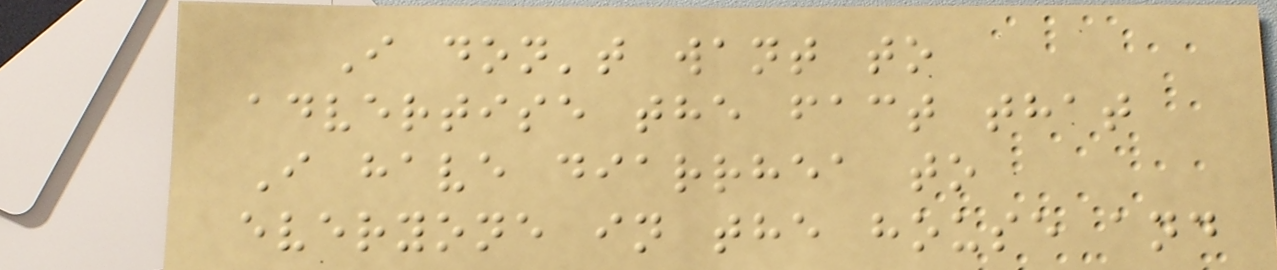I don't want to
advertise the fact that
I have diarrhea to
everyone in the house and
